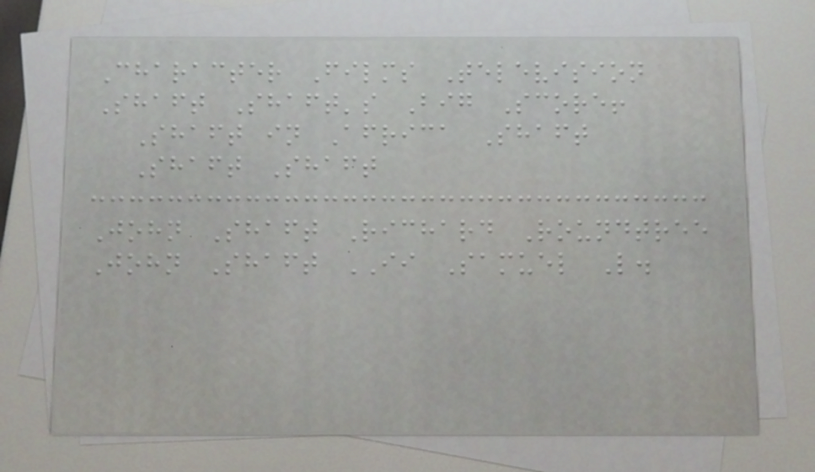Character Films Television
Shaft Shaft's Big Score!
Shaft in Africa Shaft
Shaft Shaft
John Shaft Richard Roundtree
John Shaft II Samuel L.
